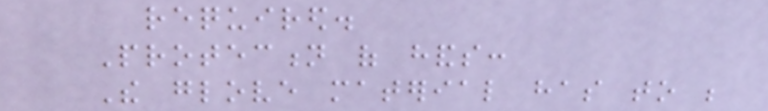required.
Protection of hands:
The glove material has to be
